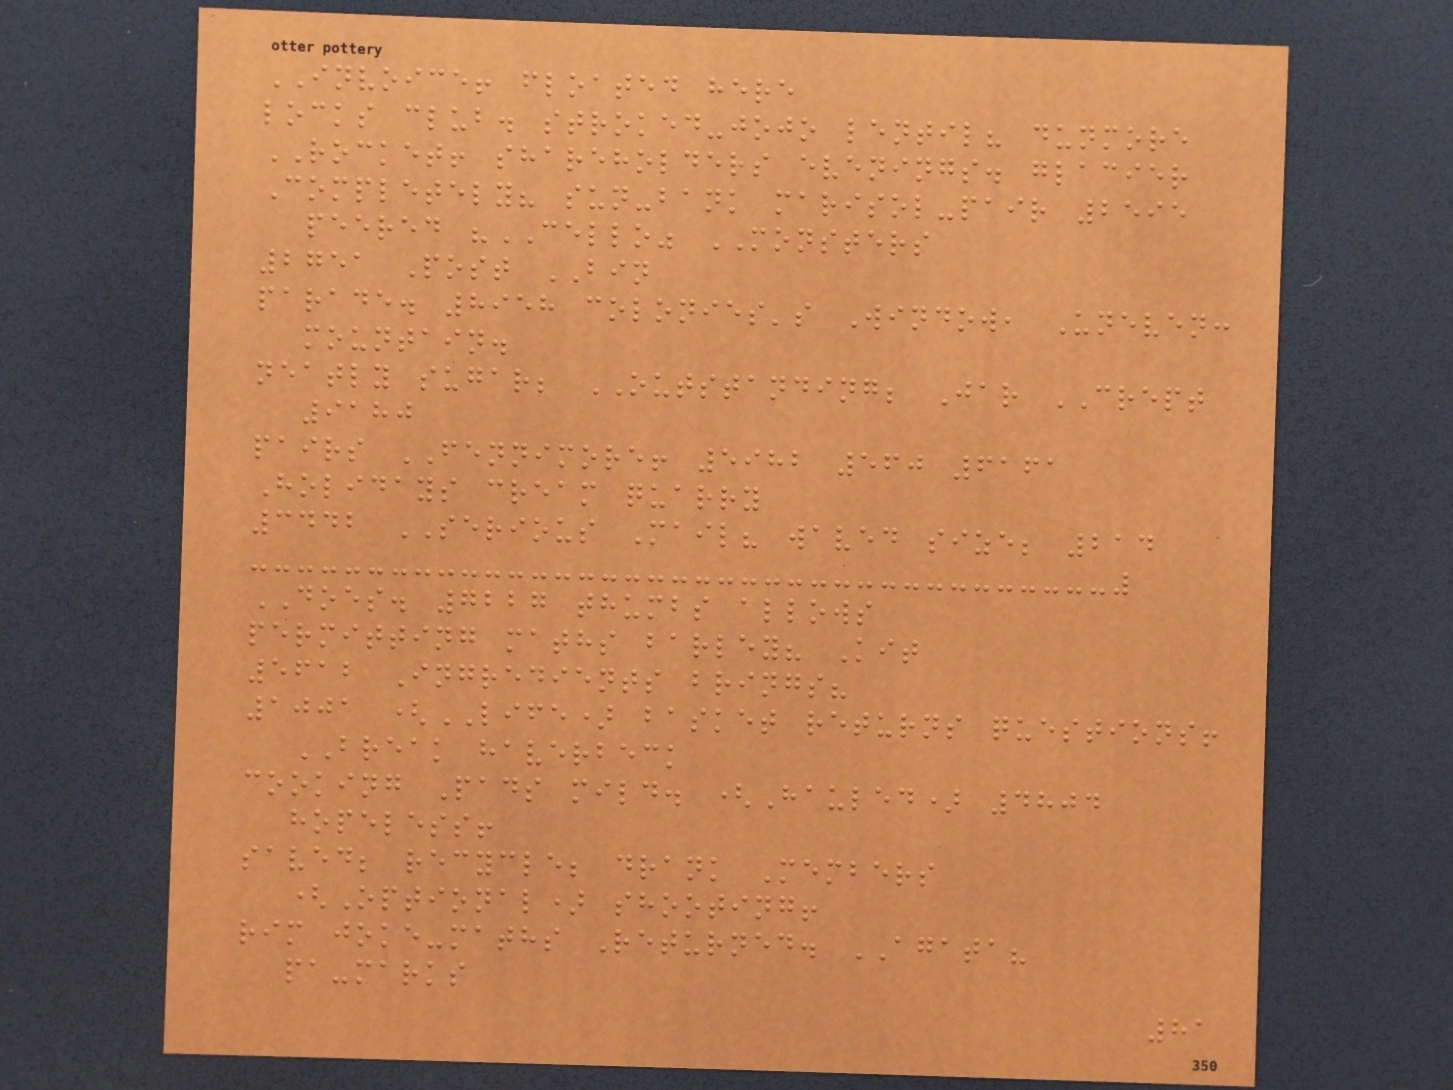INVOICE! floated here
locks club. stroked-jojo lentil? dunmore
ROCKET! shareholders evenings. glacier
Completely? sun-bank marisol-pair 2595
peered "CELLO" MONSTERS
2751 Post BIN
parade. 8958 colonies's Window, Uneven:
mountain.
neatly sugar; OUTSTANDING; Jar CREPT
9180
pairs FENNIMORE! 5982 560 6161
Holidays cream quarry
3442 SERIOUS Mail? waved size; 214
DOES. 7227 thumbs allows
permitting maths barley? Kit
5612 Ingredients brings?
1001 (LIFE) basket returns questions!
BREAK haverbeck
cooking Pads mild. (Hauled) 4804
hopeless!
saved; recycle; drank Members
(Optional) shooting!
rim joke-maths Returned. AGATA?
pa-marks
81
